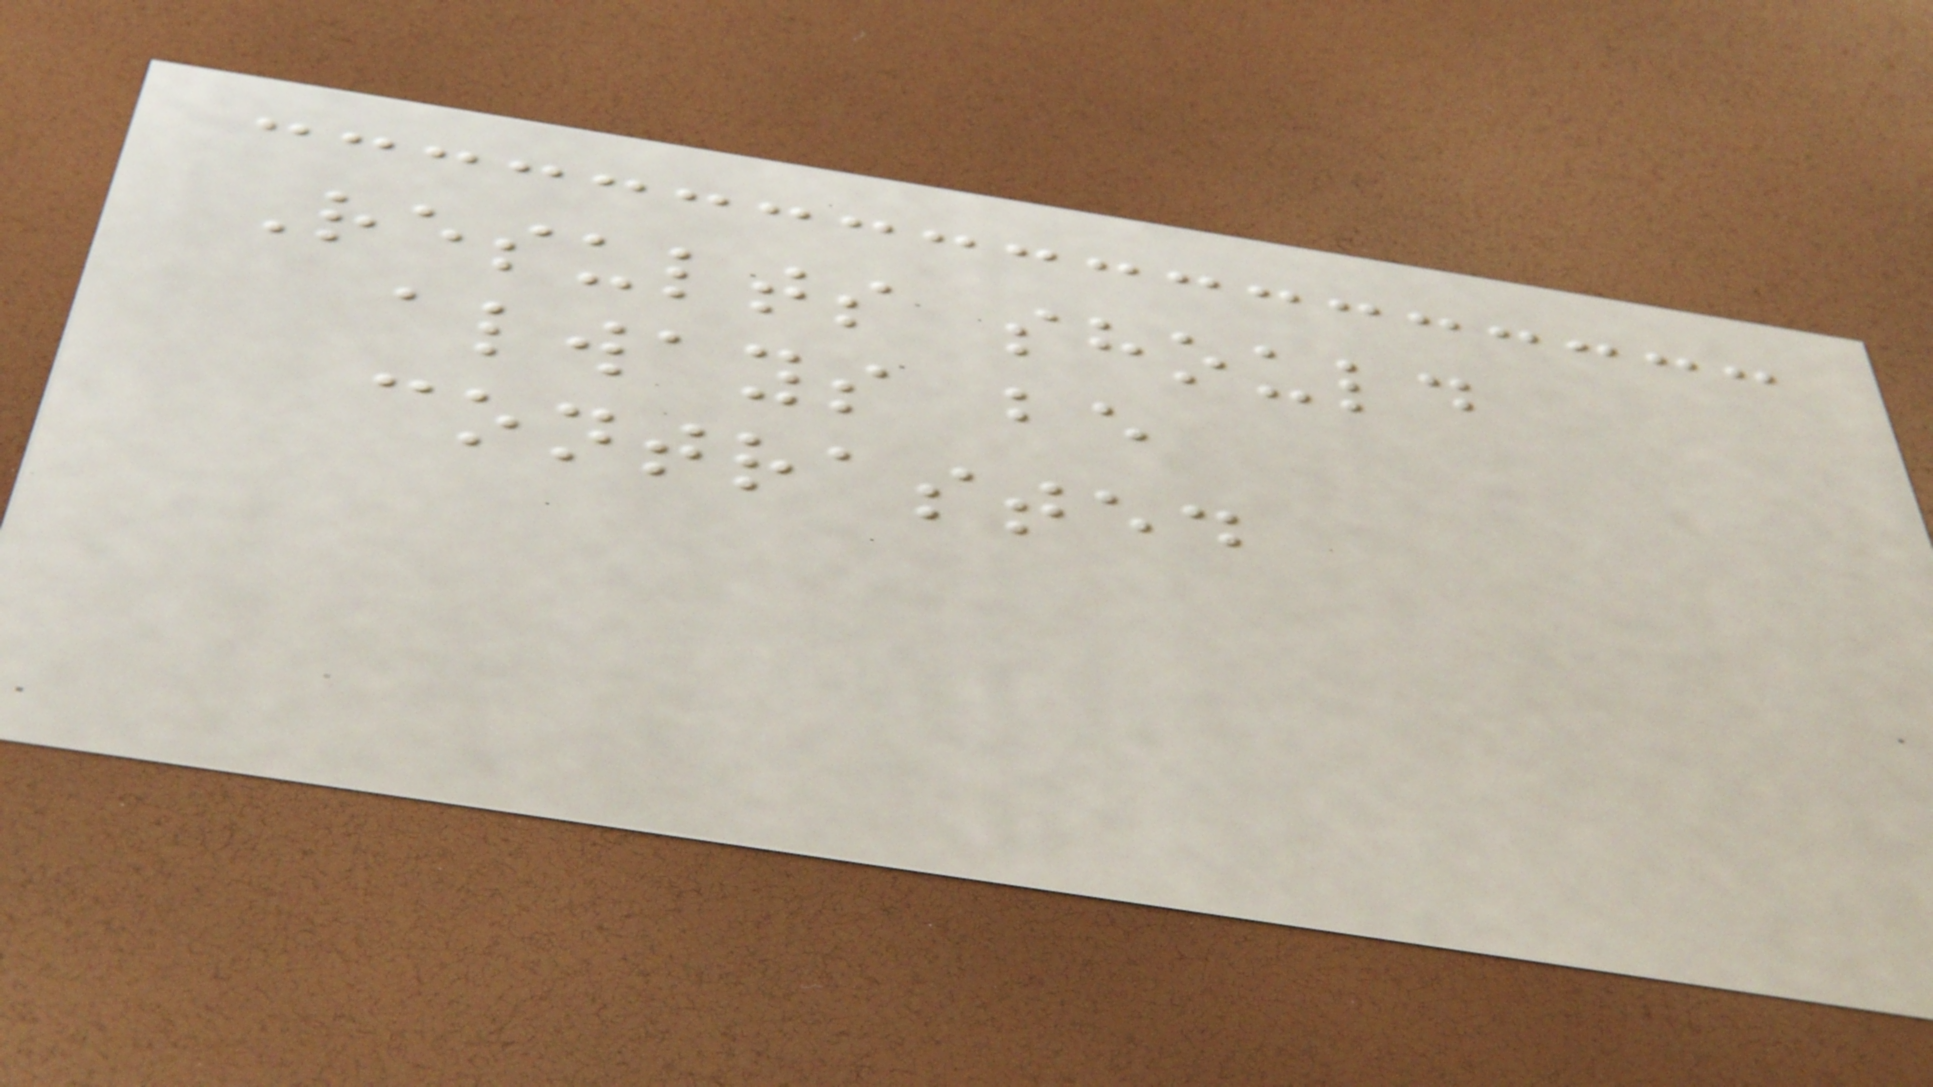Results should
always be
contrasted
